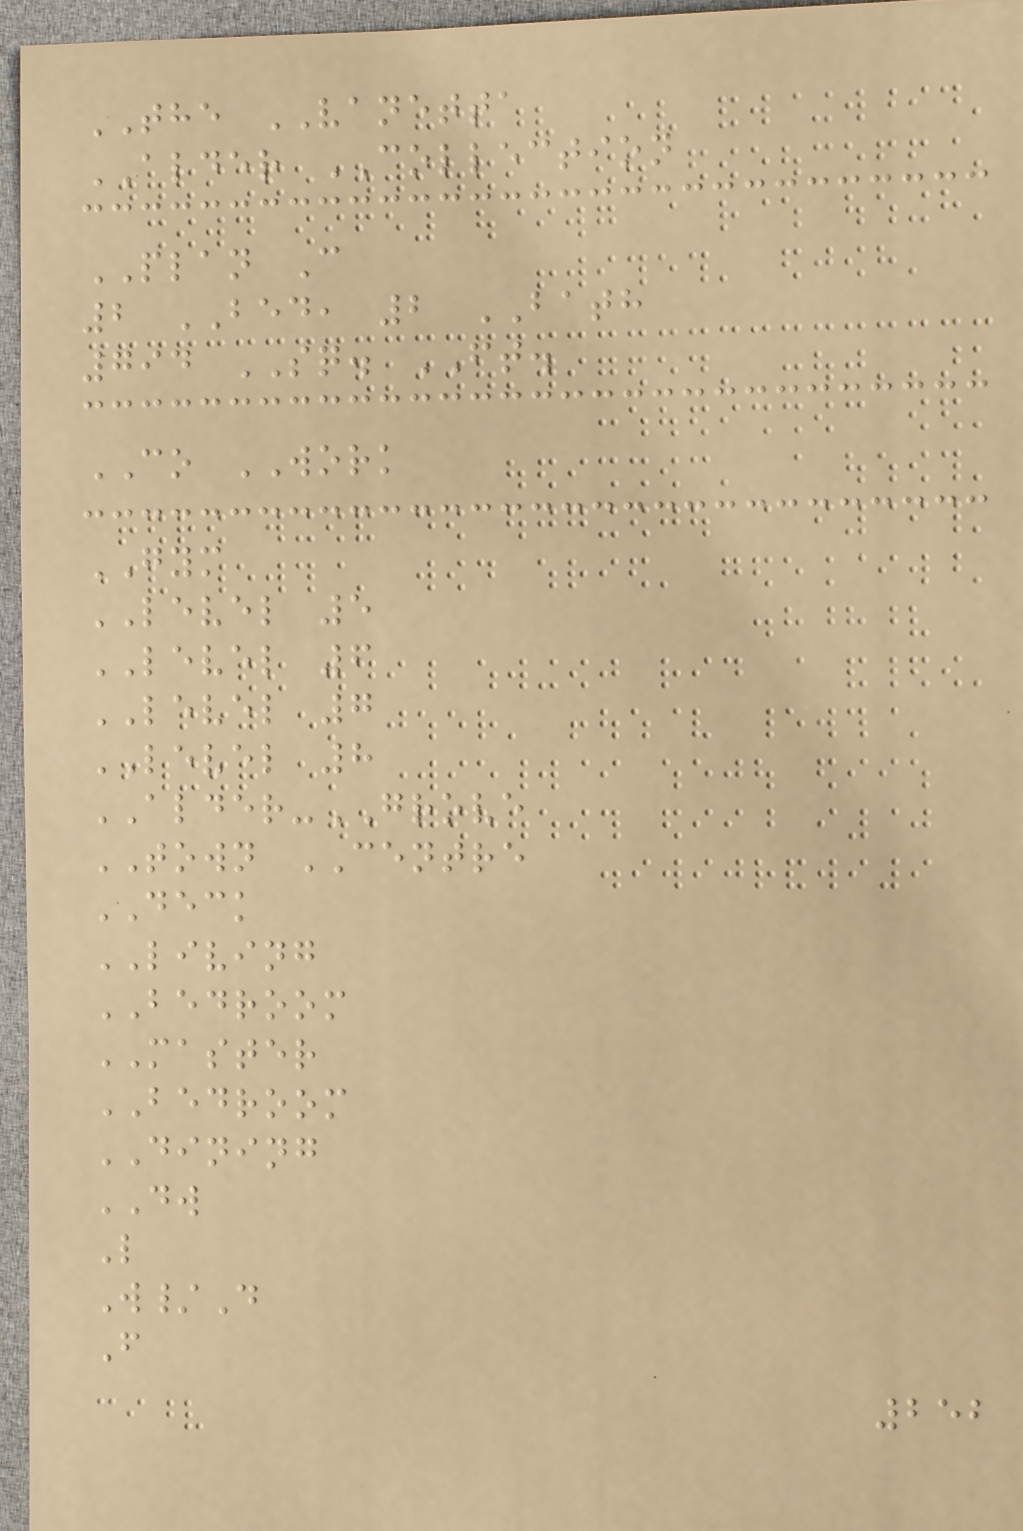THE VANETTA
ALDER COLLECTION
PLAN C
2 BED, 2 BATH
794 SQ. FT.
CO WORK
GYM
LEVEL 5
LEVEL 6
LEVEL 7
LEVEL 8
ALDER-GROVE
TOWN CENTRE
DECK
LIVING
BEDROOM
MASTER
BEDROOM
DINING
DW
L
W/D
F
252
